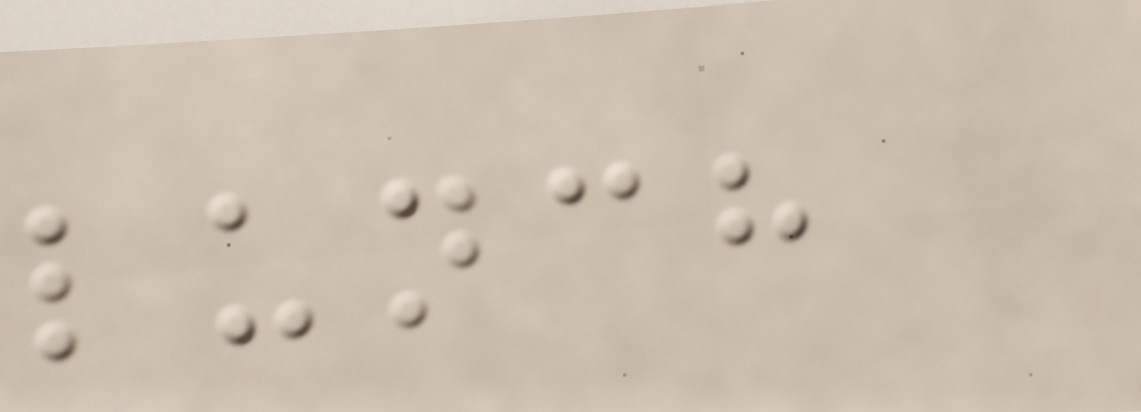lunch
